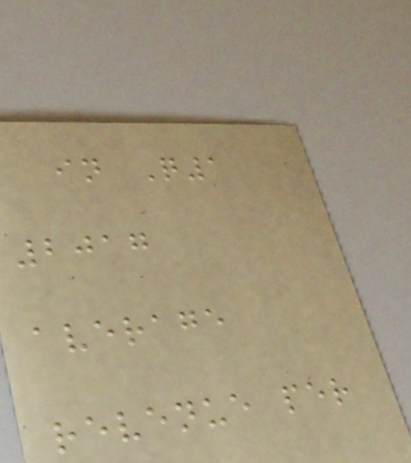in Q1
2017
average
revenue per
